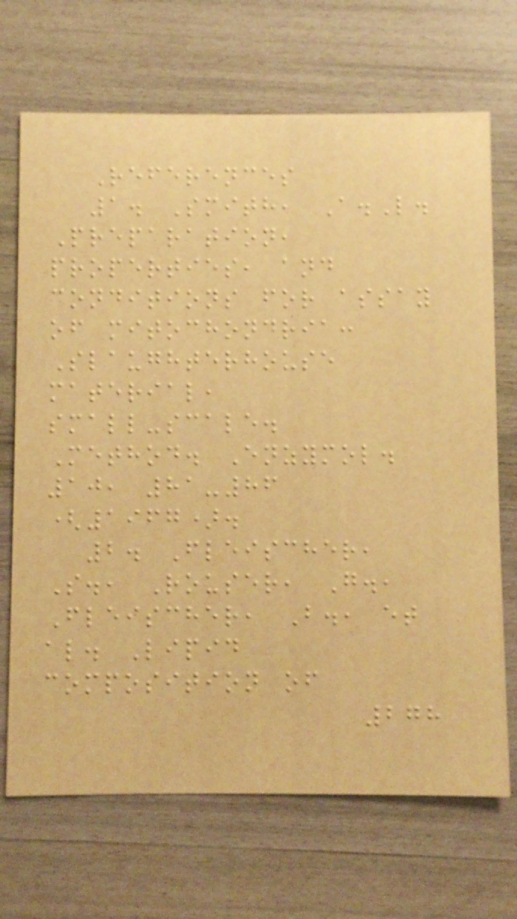References
1. Smith, A.L.
Preparation,
properties, and
conditions for assay
of mitochondria:
Slaughterhouse
material,
small-scale.
Method. Enzymol.
10, 81-86
(1967).
2. Fleischer,
S., Rouser, G.,
Fleischer, B., et
al. Lipid
composition of
278
